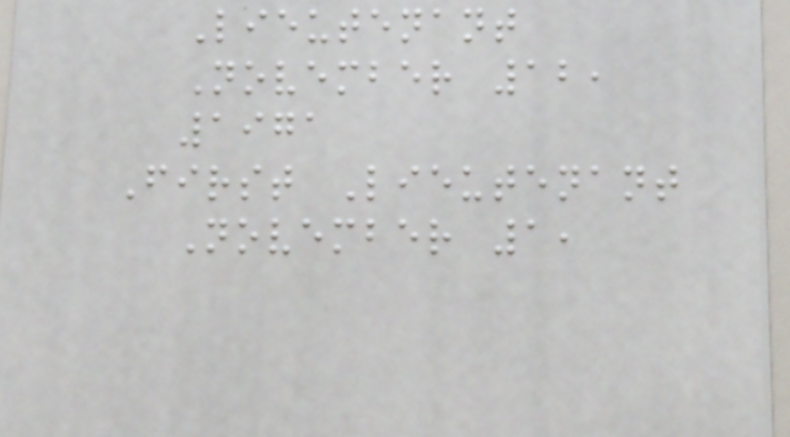Lieutenant
November 12,
1971
First Lieutenant
November 1,
